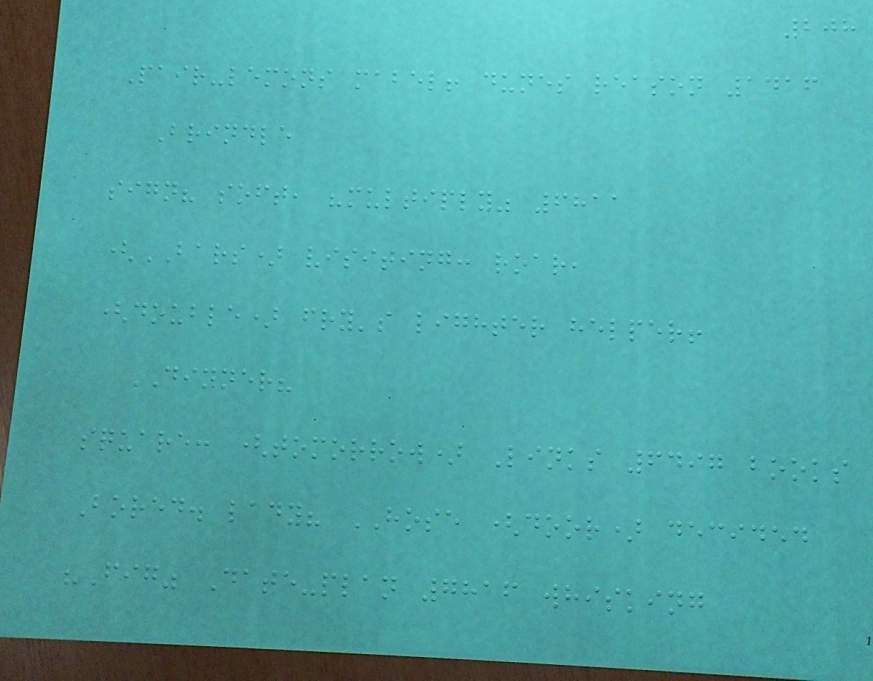208
Pair-lemons mabel! dunes reason 1416
Brindle
sign? soft, "multiply" 6811
(BARS) visiting: roar,
(double) fry's lighter helper!
DINNER?
square: (tomorrow) Links 6497 books
Bored. lady? HOSE (door) decided
"Fig" Date-plan 7816 whisking
